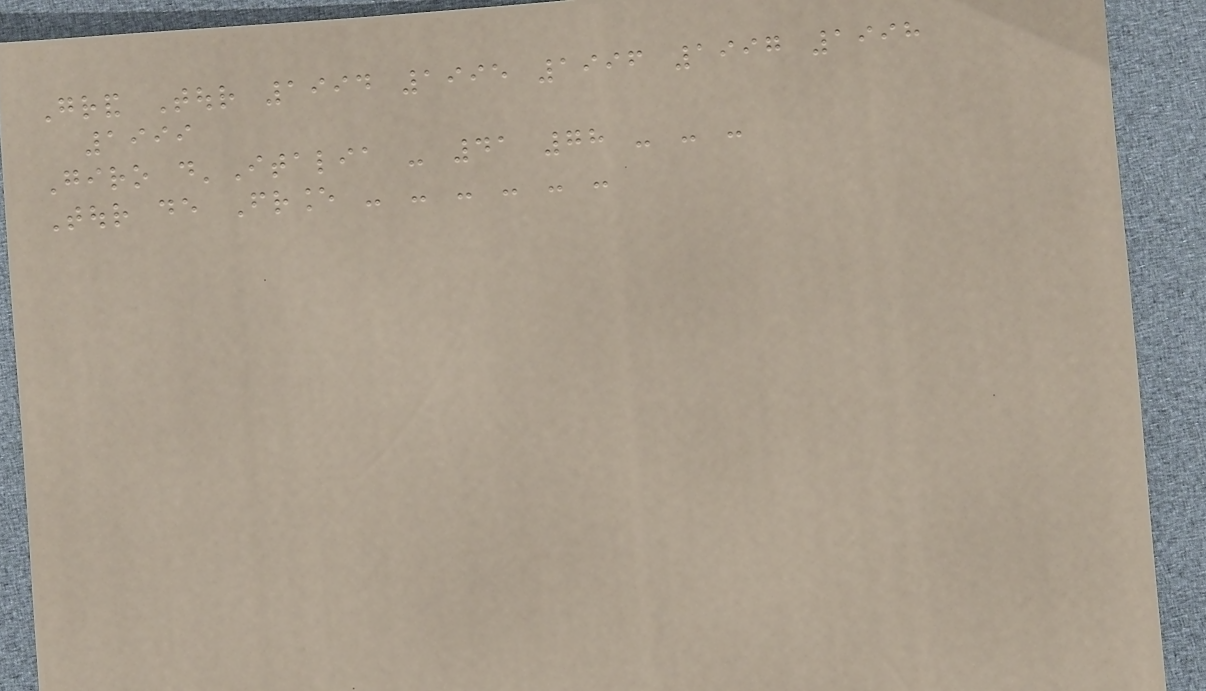Grand Tour 1994 1995 1996 1997 1998
1999
Giro d'Italia - 41 78 - - -
Tour de France - - - - - -
